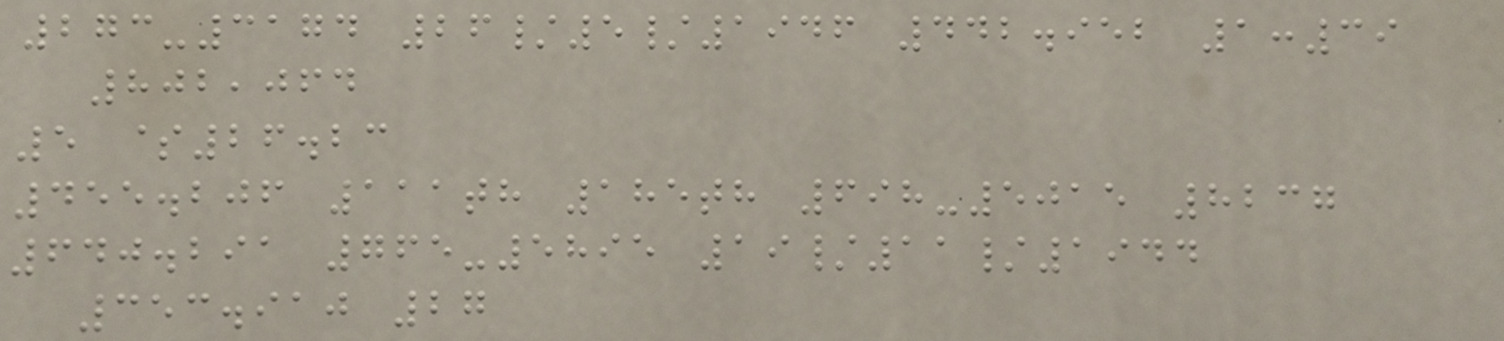273-3174 26/5/1946 442.952 1:39
802,064
5 $26.23
455.206 111th 185th 698-5015 8237
640.291 765-5895 19/11/1944
353.910 27
